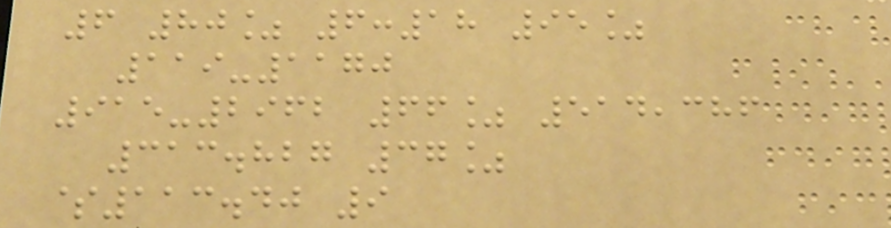6 80% 6:18 95%
119-1170
915-2962 66% 514,386
313.827 37%
$113.40 9
